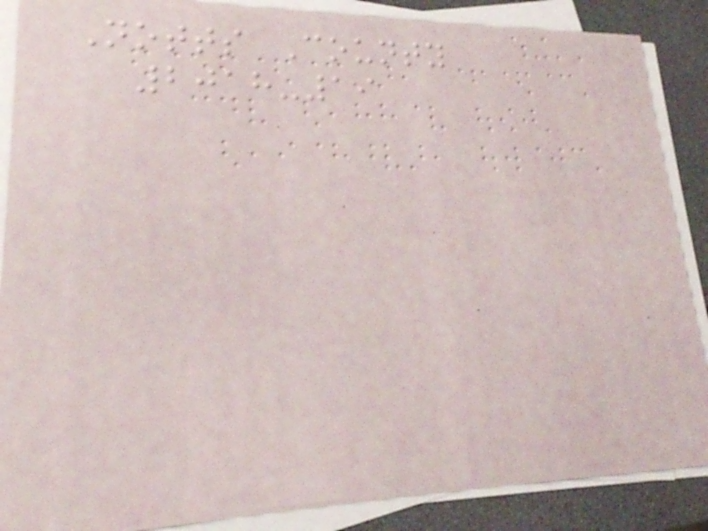Notts County
2018-19
